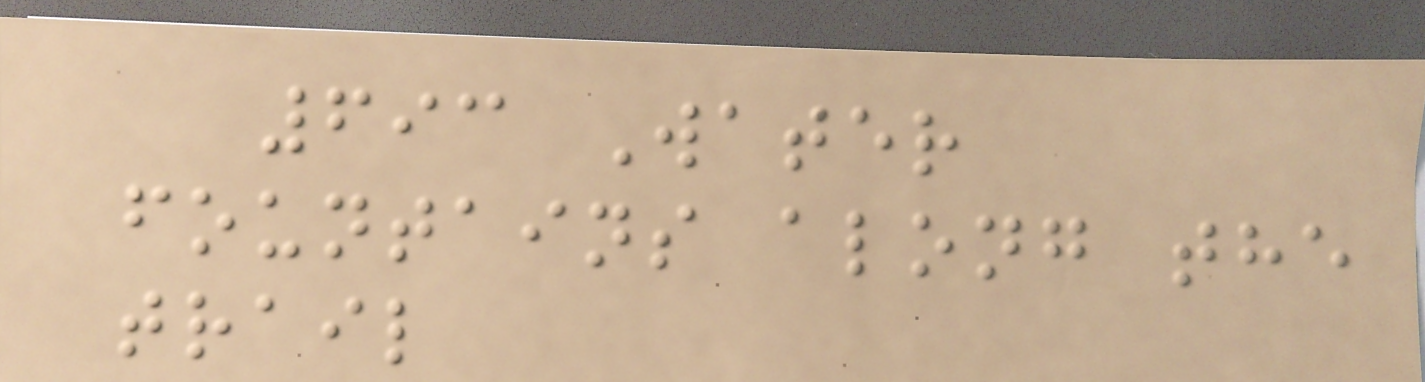693 Water
fountains along the
trail
